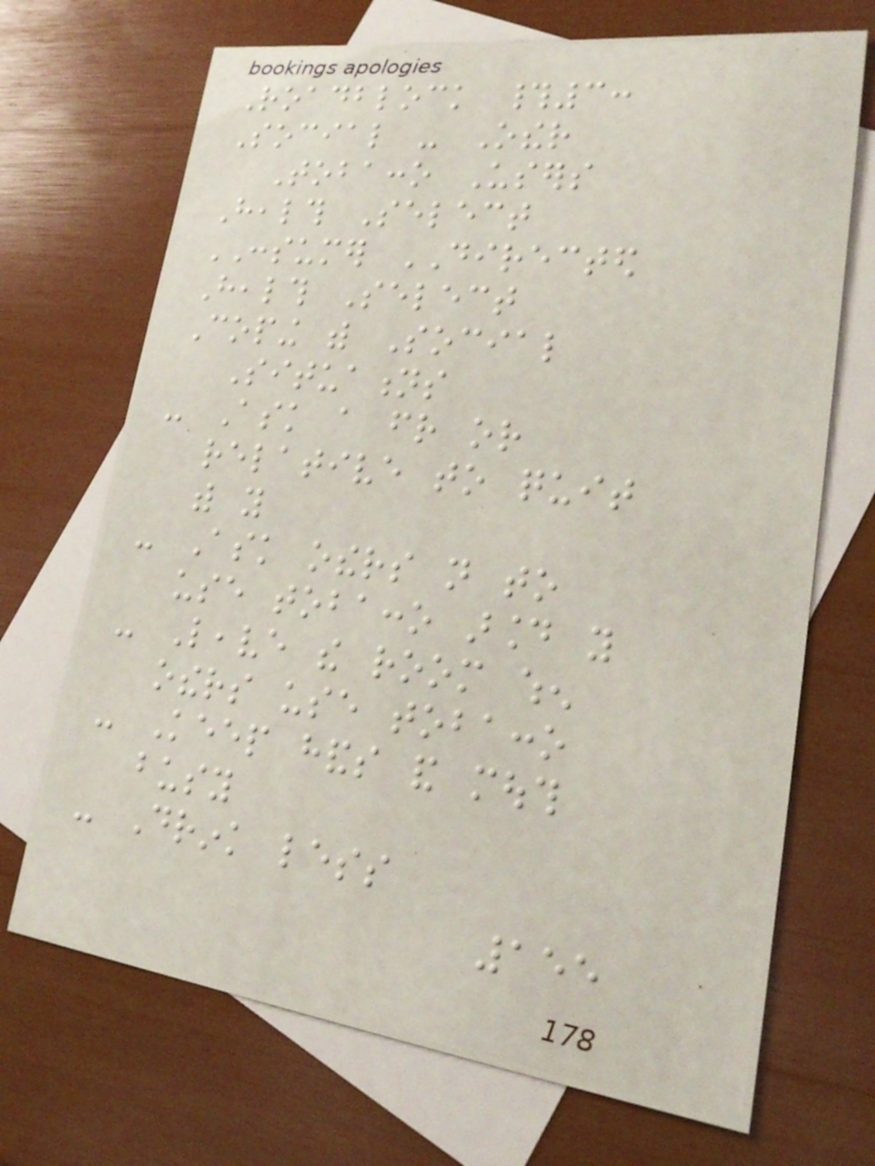Roadblock #3:
Social - Other
Tobacco Users
Health Select
CONSUMER DIRECTED
Health Select
Coping with Social
Situations
- Ask a friend or
relative to quit
with you
- Ask others not to
use tobacco around you
- Leave the room when
others use tobacco
- Keep hands and mouth
busy
- Drink less
155
